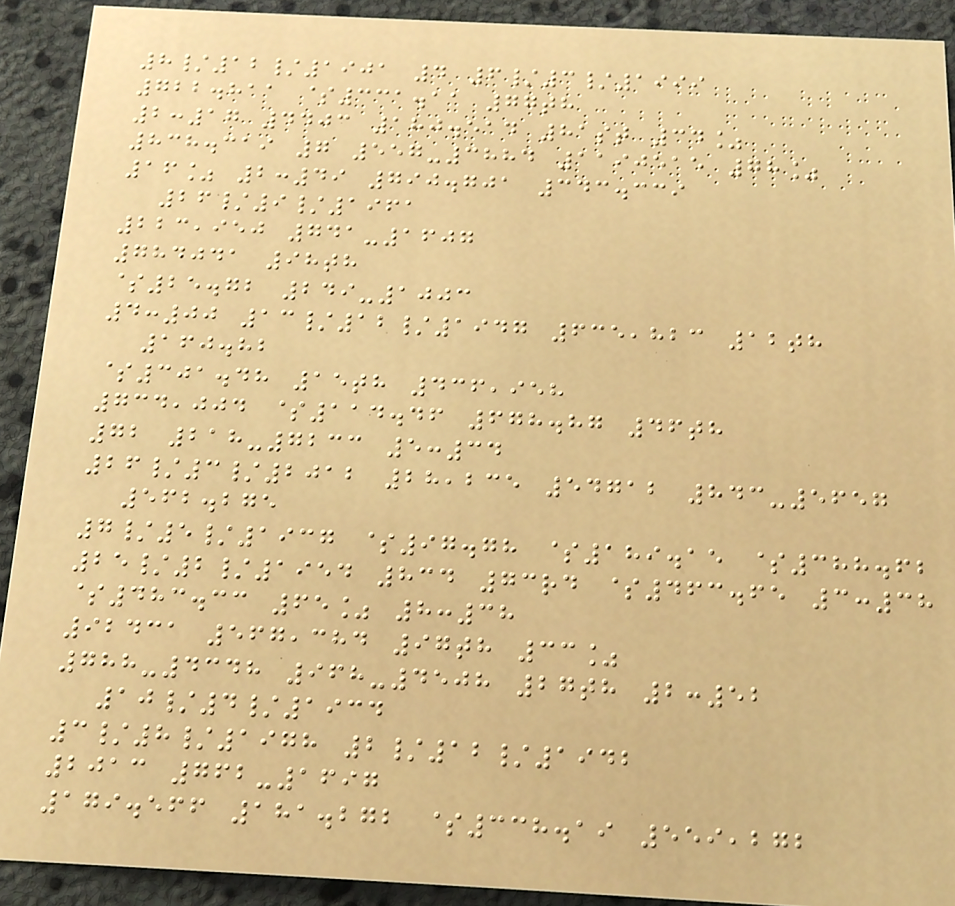8/12/1901 4 6/3/1999
722.811 $331.11 77th
2:17 4403 180.514 81st 34%
838.319 7 557-3884 1190515 78%
16% 2:49 790.701 343.339
26/9/1961
223,950 741-1607
784041 98th
$25.72 249-1003
4:00 13/12/1947 635,823 12th
160.82
$301.48 15th 436,958
734,004 $114.46 678.87 46th
72 218-7233 5:34
26/3/2012 28,235 54712 843-5657
562.275
7/5/1937 $97.78 $189.15 $388.62
25/2/1954 834 73rd $463.65 3:38
$483.33 65% 8:38
92431 567,384 97th 33%
788-4348 968-4508 27th 2:52
10/4/1934
3/8/1978 2/12/1942
2013 762-1697
179.566 181.272 $338.19 559,272
